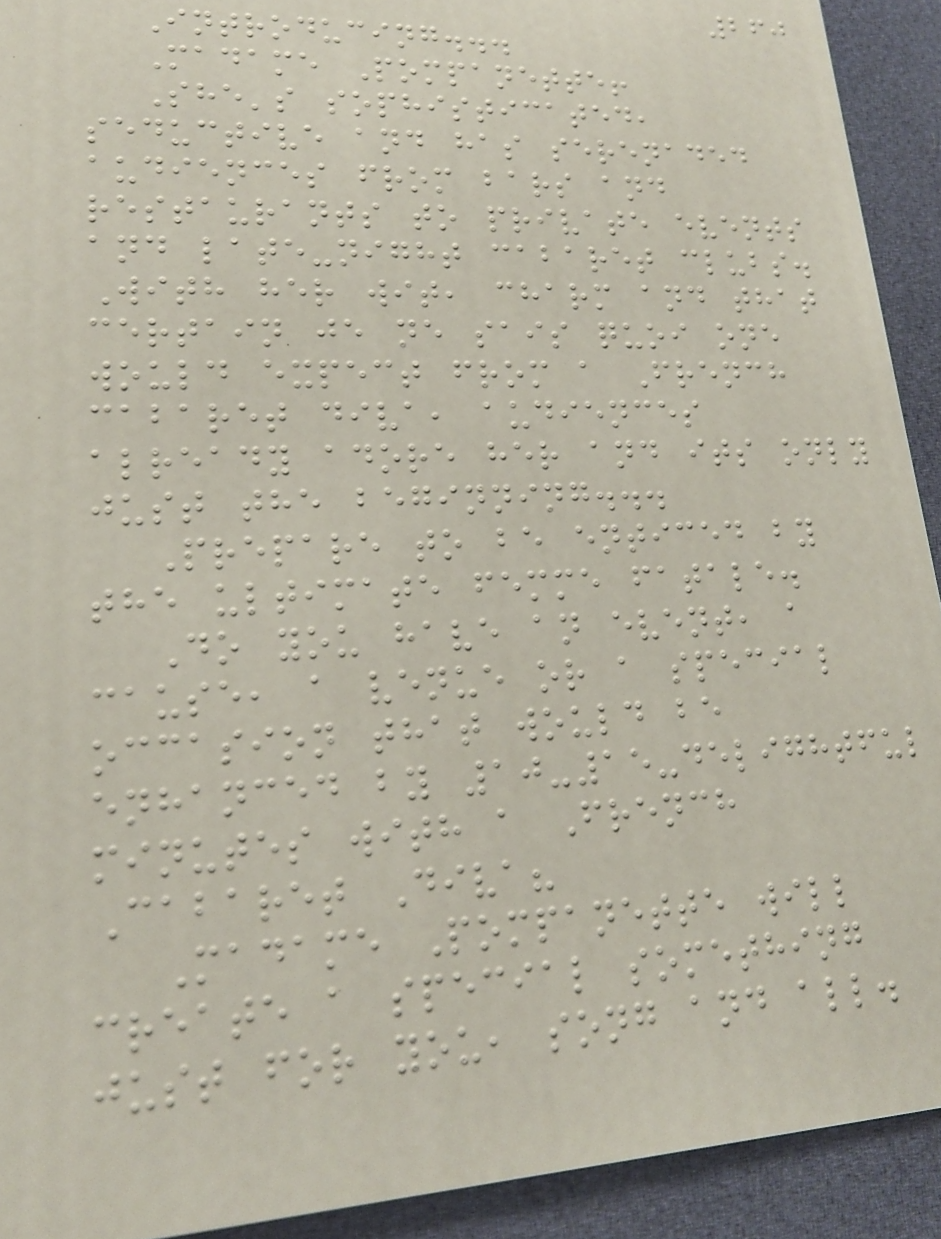260
Introducing...
Madame Pompanette!
She's sophisticated,
seductive and has serenaded
audiences from bars and
restaurants to private events
and late-night cabaret clubs.
With her wit, charm and that
certain je ne sais quoi one
would expect from a French
cabaret diva, audiences
already adore her and its only
just the beginning...
Prepare to be enticed by
the ultimate femme fatale.
Do you have an event, a
cause, a venue or a special
occasion that would be
enhanced by 10-15-delightful
minutes with a French
Cabaret Diva?
Madame Pompanette will
create a special something
just for you, song and all.
